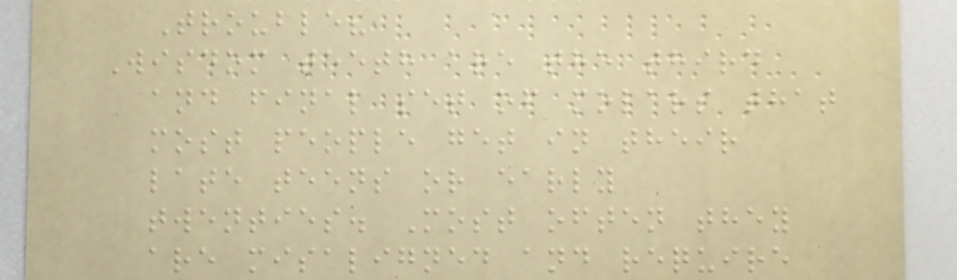Trouble?
Wisdom teeth are the third
and final set of molars that
most people get in their
late teens or early
twenties. Most often they
are misaligned and require
